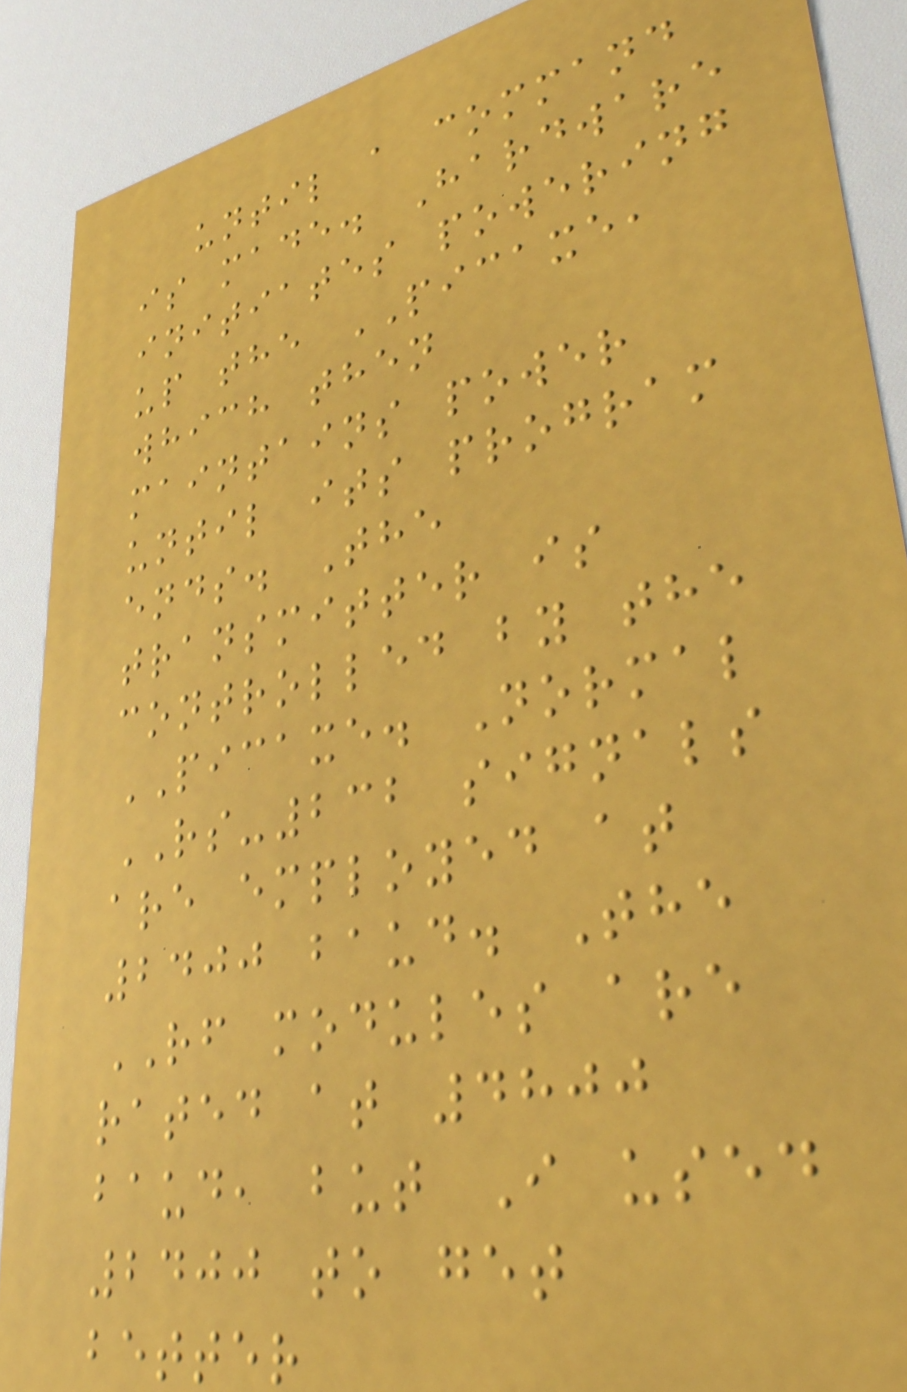until a command
is made. Hardware
initiates powering
up the PICAXE,
which then
maintains power
until its program
ends. The
transmitter is
controlled by the
PICAXE. Normal
RS-232 signals
are employed at
2400 baud. The
RF modules are
rated at 4800
baud, but I used
2400 to get
better
